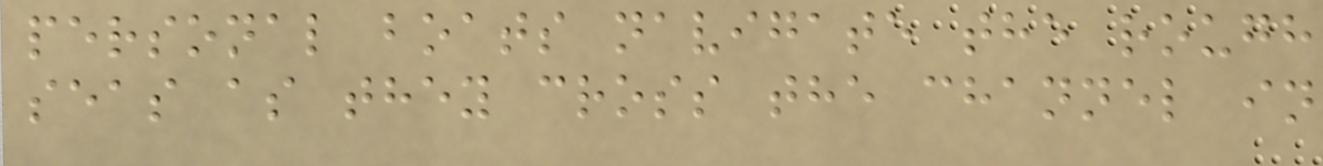personal boats navigate the rough
seas as they cross the channel in
